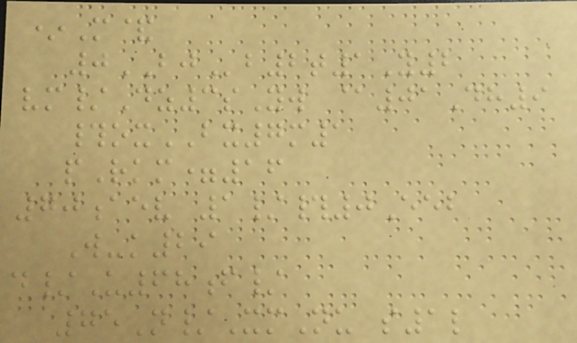*M&
0BJb2t1Y2
vm/Dz3sYw @01Dh9
#oxBX7m1
pRkm=16
70aev 1/#0Eeb
W-k29
d/U68f/
75N/XmNu s1l
